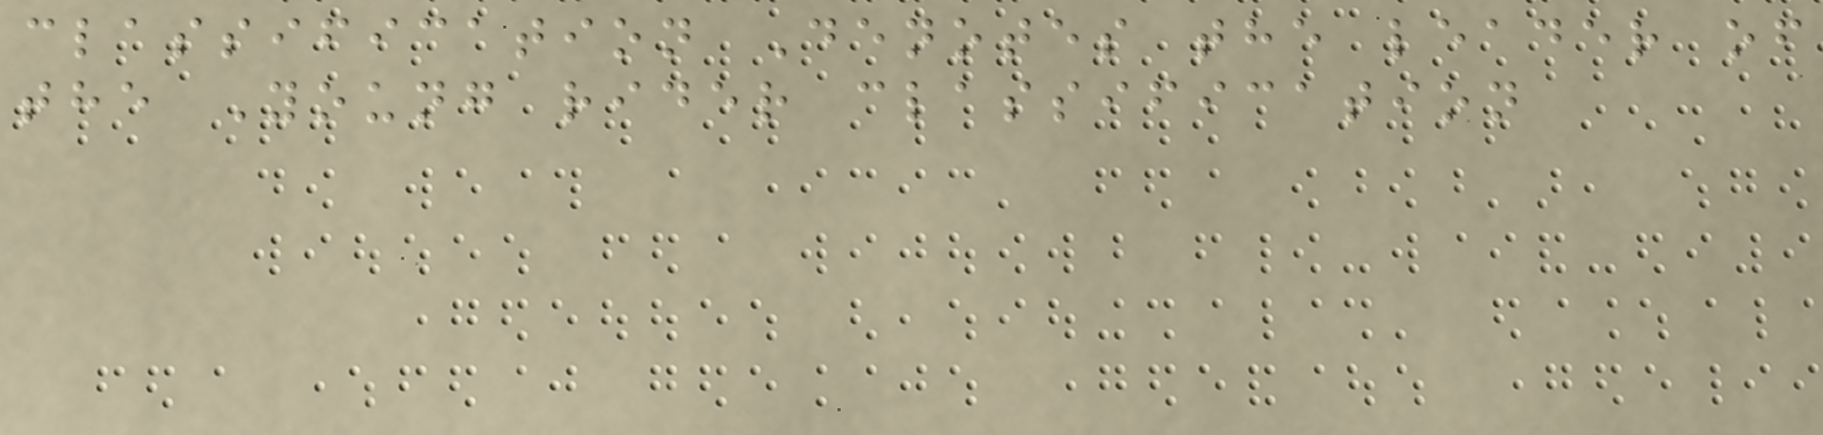classification Denotes the leader of
the Young rider classification
